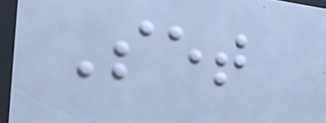Set
